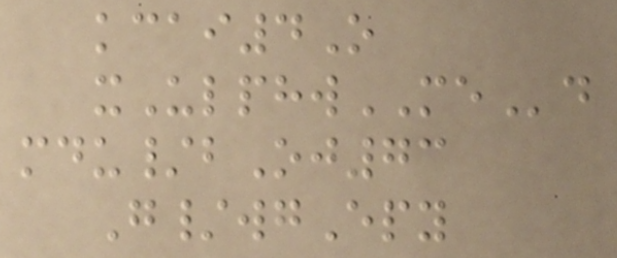kcai4O
xUlphwMEd
mdu/bOj73
G/wgEpy
